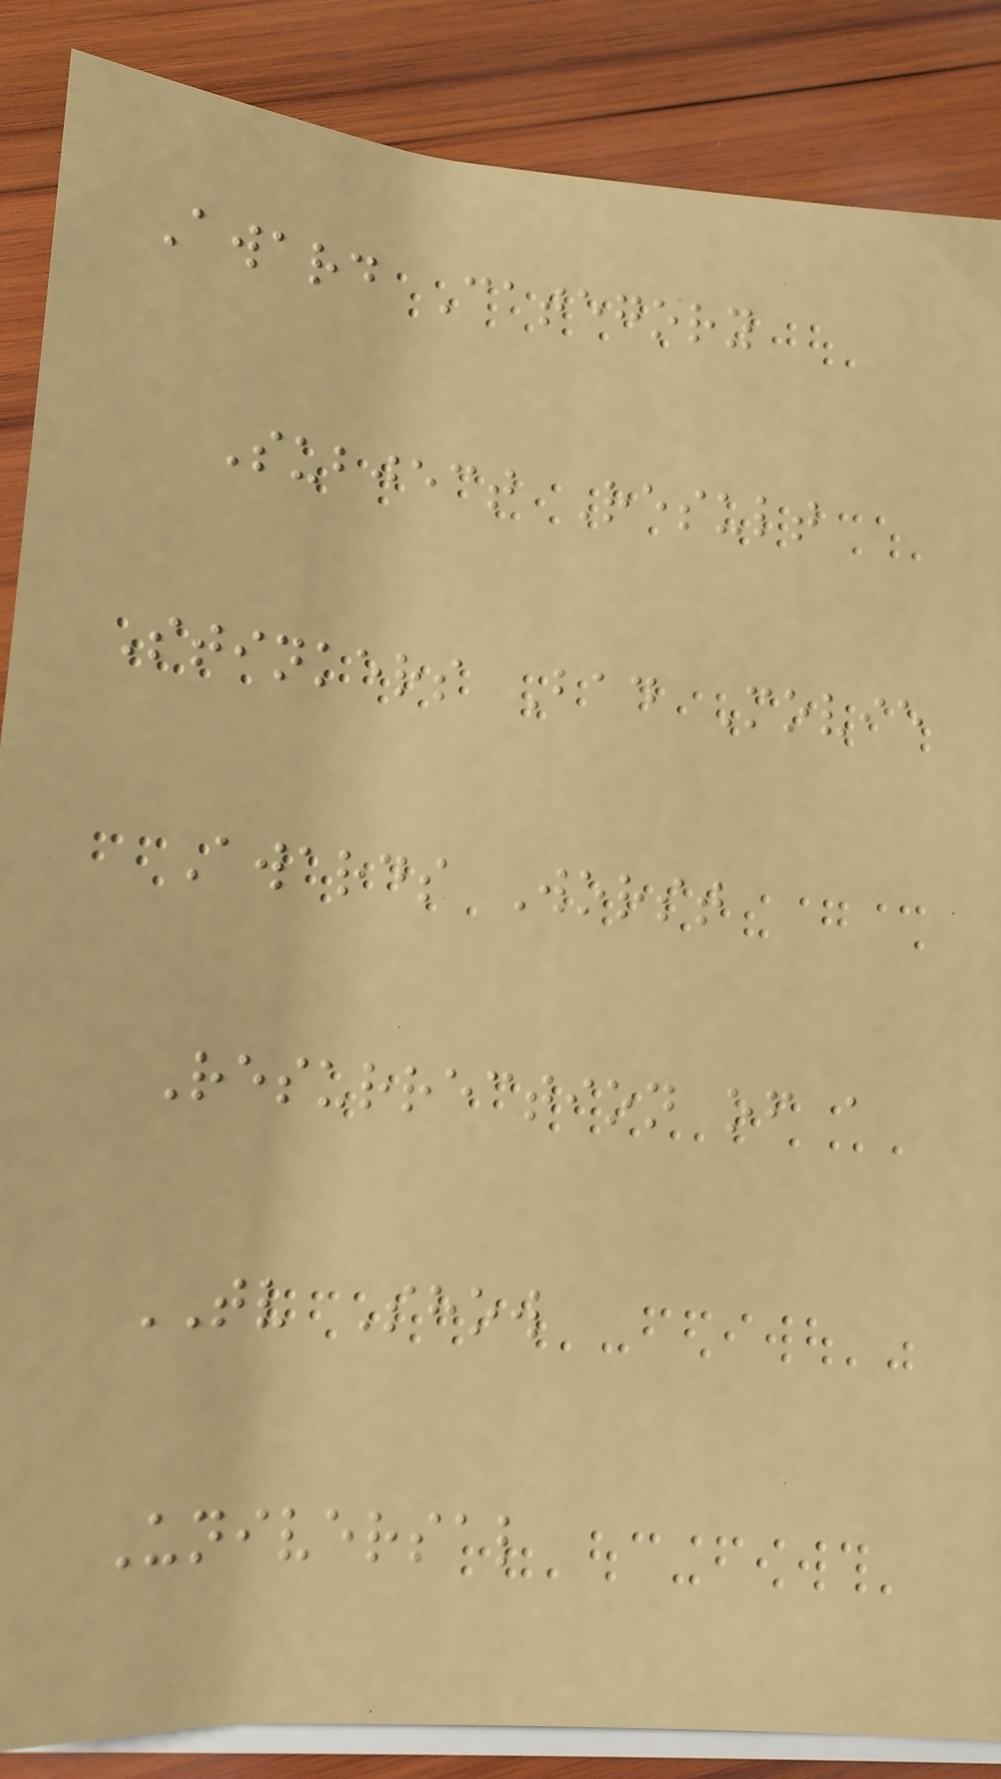Award Category
Subject Result
Stinkers Bad Movie
Awards Worst
Resurrection of a
TV Show
Universal
